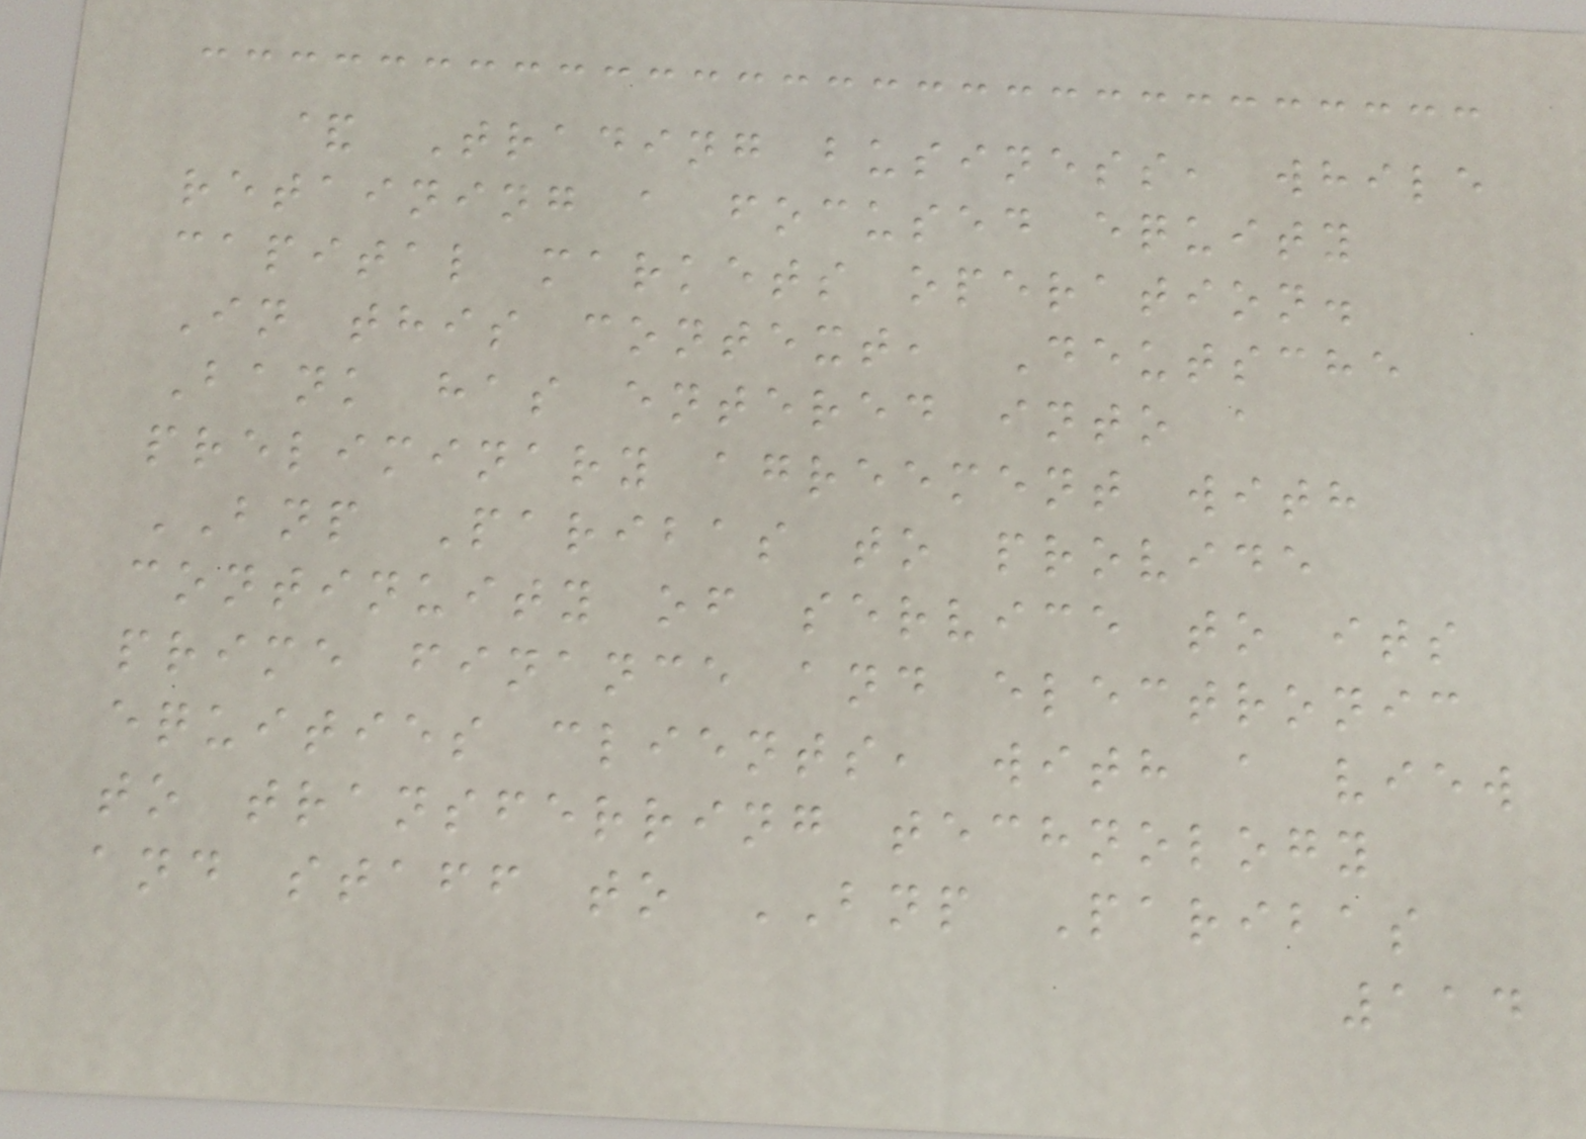& Trading business, while
retaining a focused equity
capital markets operation.
In this context, Deutsche
Bank has entered into a
preliminary agreement with
BNP Paribas to provide
continuity of service to its
prime finance and electronic
equities clients, with a view
to transferring technology
and staff to BNP Paribas
114
